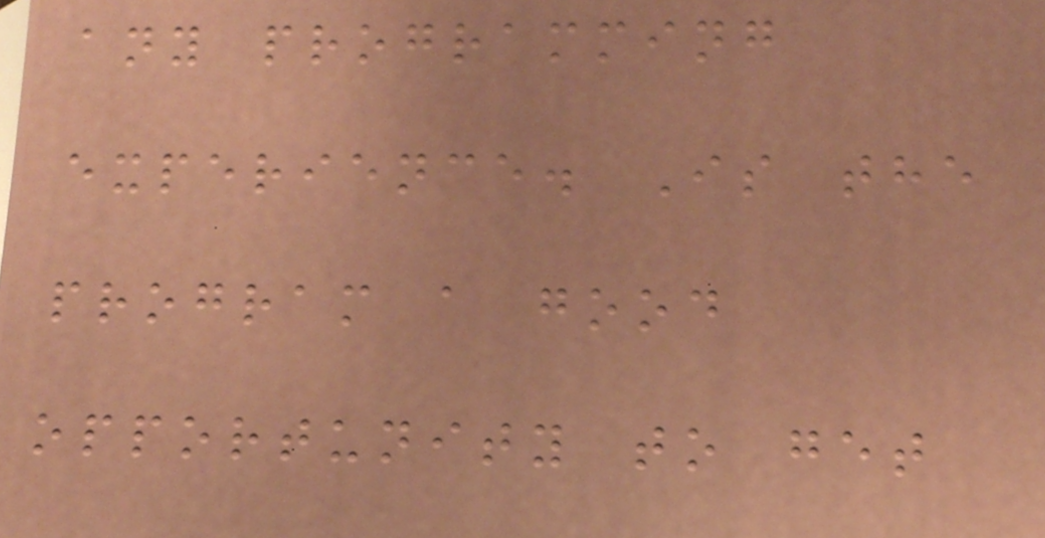any programming
experience. Is the
program a good
opportunity to get
